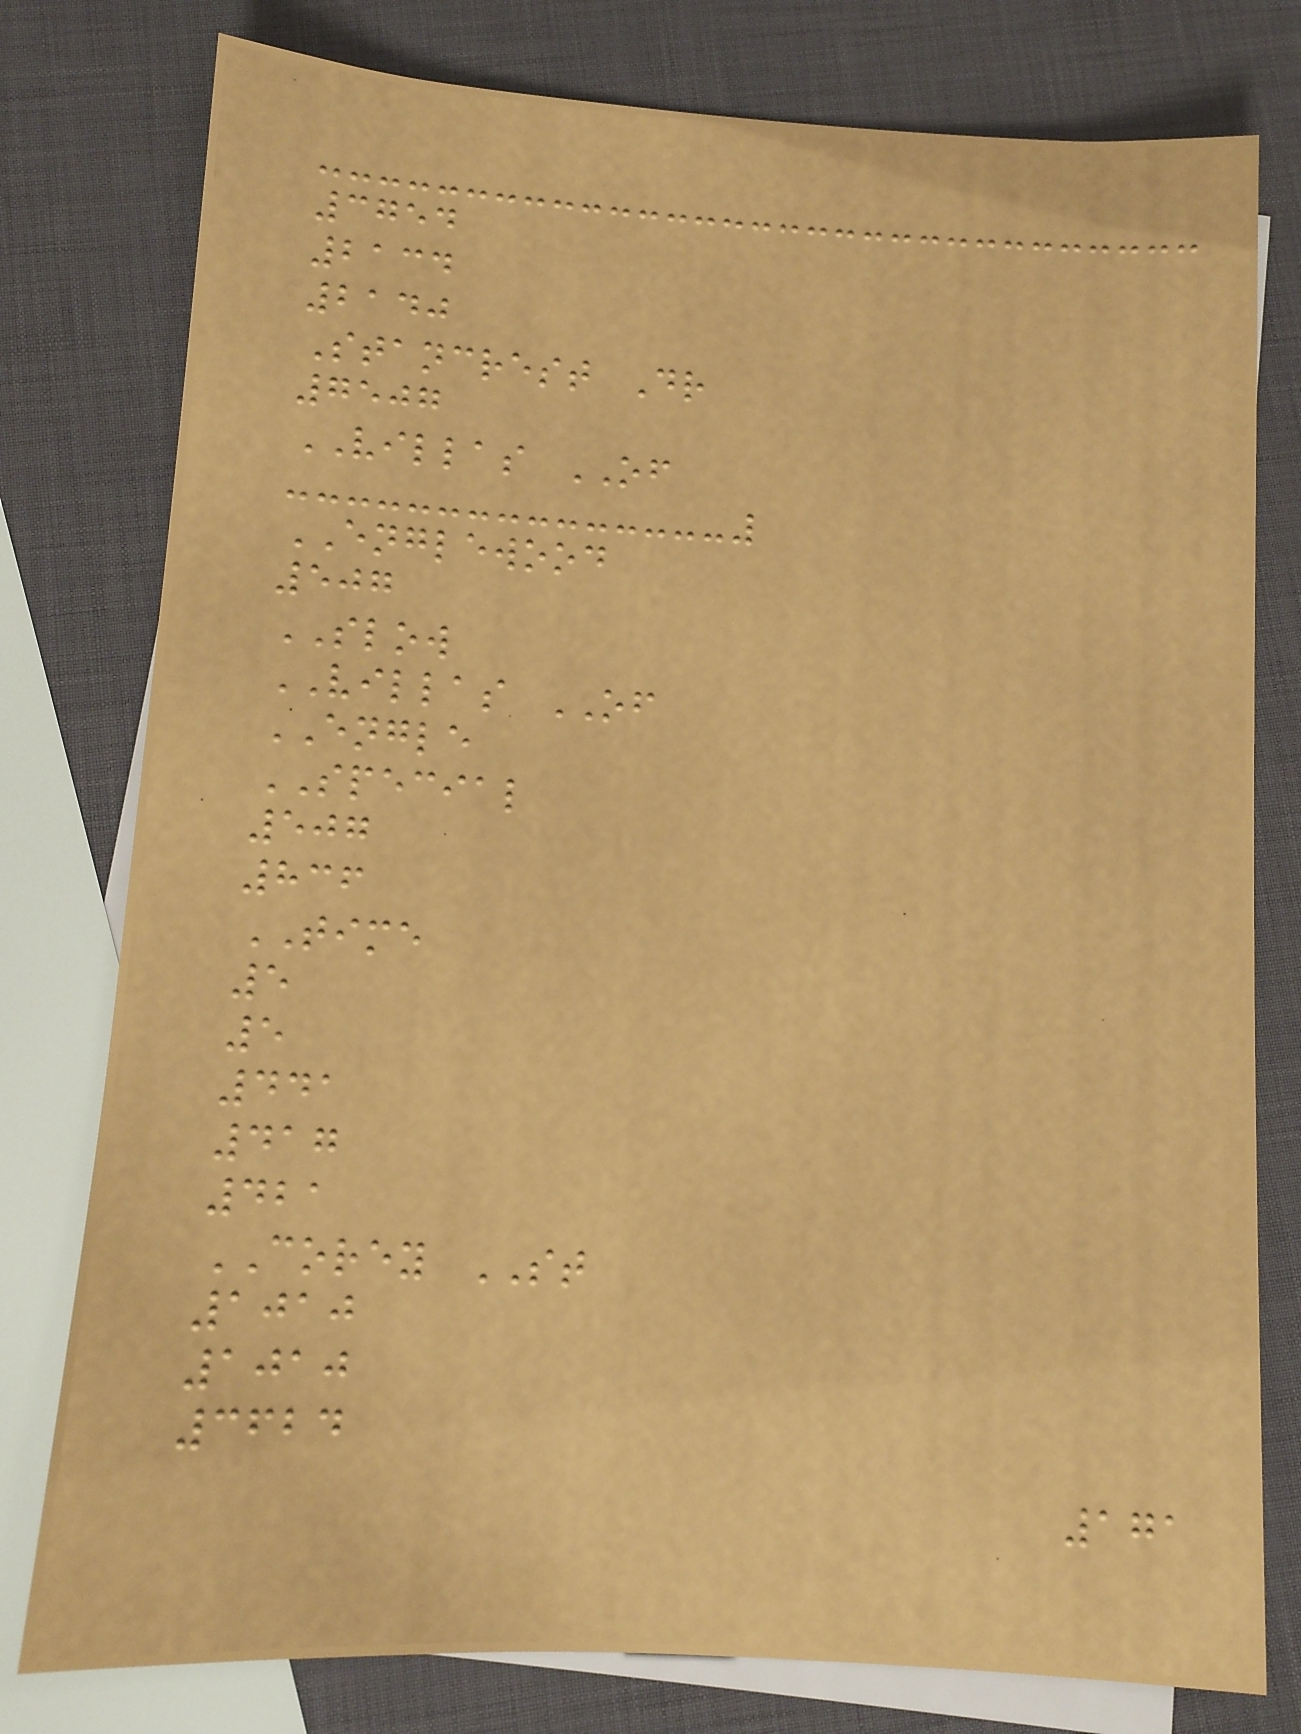3754
2134
2140
Stancrest Dr
7507
VILLAS OF
ENGLEWOOD
507
SLOW
VILLAS OF
ENGLE
SPECIAL
507
836
TIME
5
5
441
417
421
COREY ST
1010
1010
3624
171
